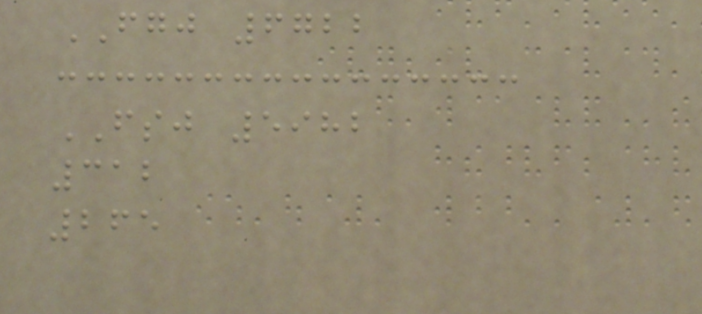FGJ 6722
FSJ 5982
312
265
